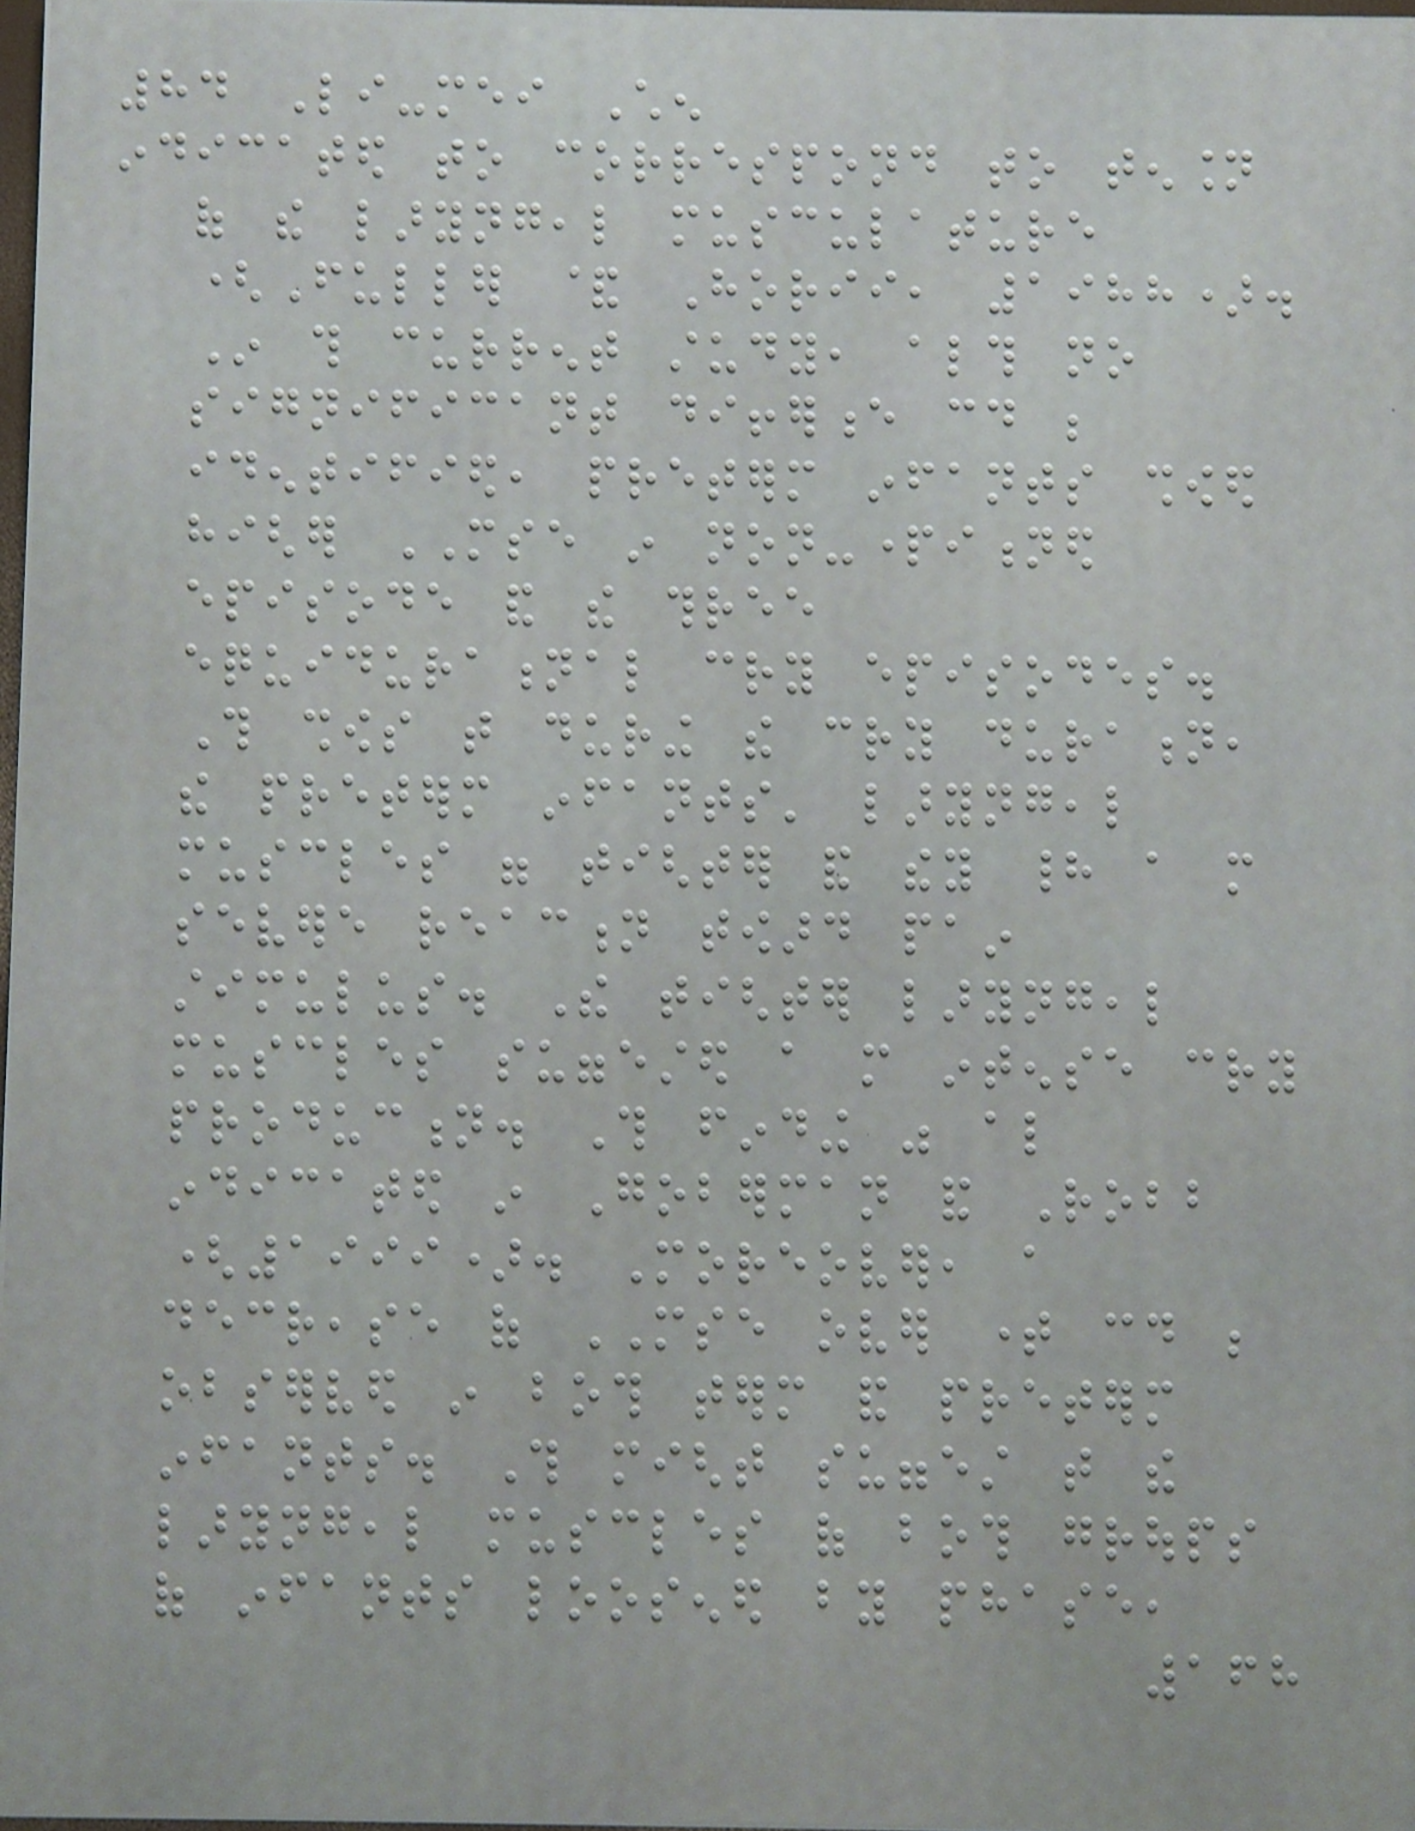84 Li-mei Chen
indicated to correspond to tension
of the laryngeal musculature
(Fuller & Horii, 1988).
In this current study, although no
significant difference could be
identified, preterm infants showed
higher MSE in non-partitioned
episode and the three
equidurational cry episodes.
This shows that during the cry duration,
the preterm infants' laryngeal
muscles were tighter and they had a more
severe reaction toward pain
stimulus. The tighter laryngeal
muscles suggested a more intense cry
production. This finding was also
indicated in Goberman and Robb
(1999). Moreover, a
decrease of MSE over time could be
observed in both term and preterm
infants. This might suggest that the
laryngeal muscles of both groups
of infants loosened by phase,
168
